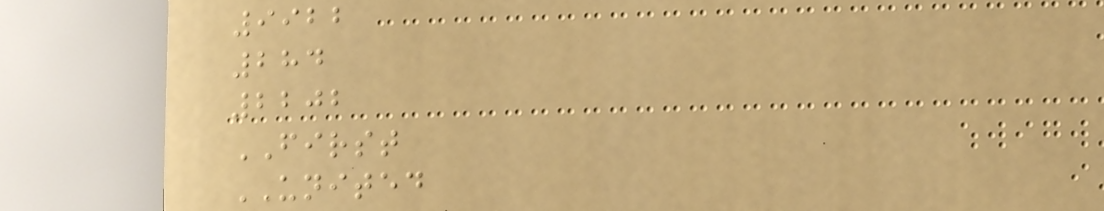9922
284
2202
FIRST
UNITED
